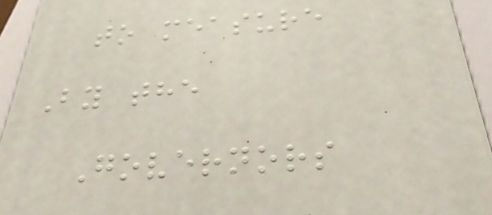to measure
By the
Governors
